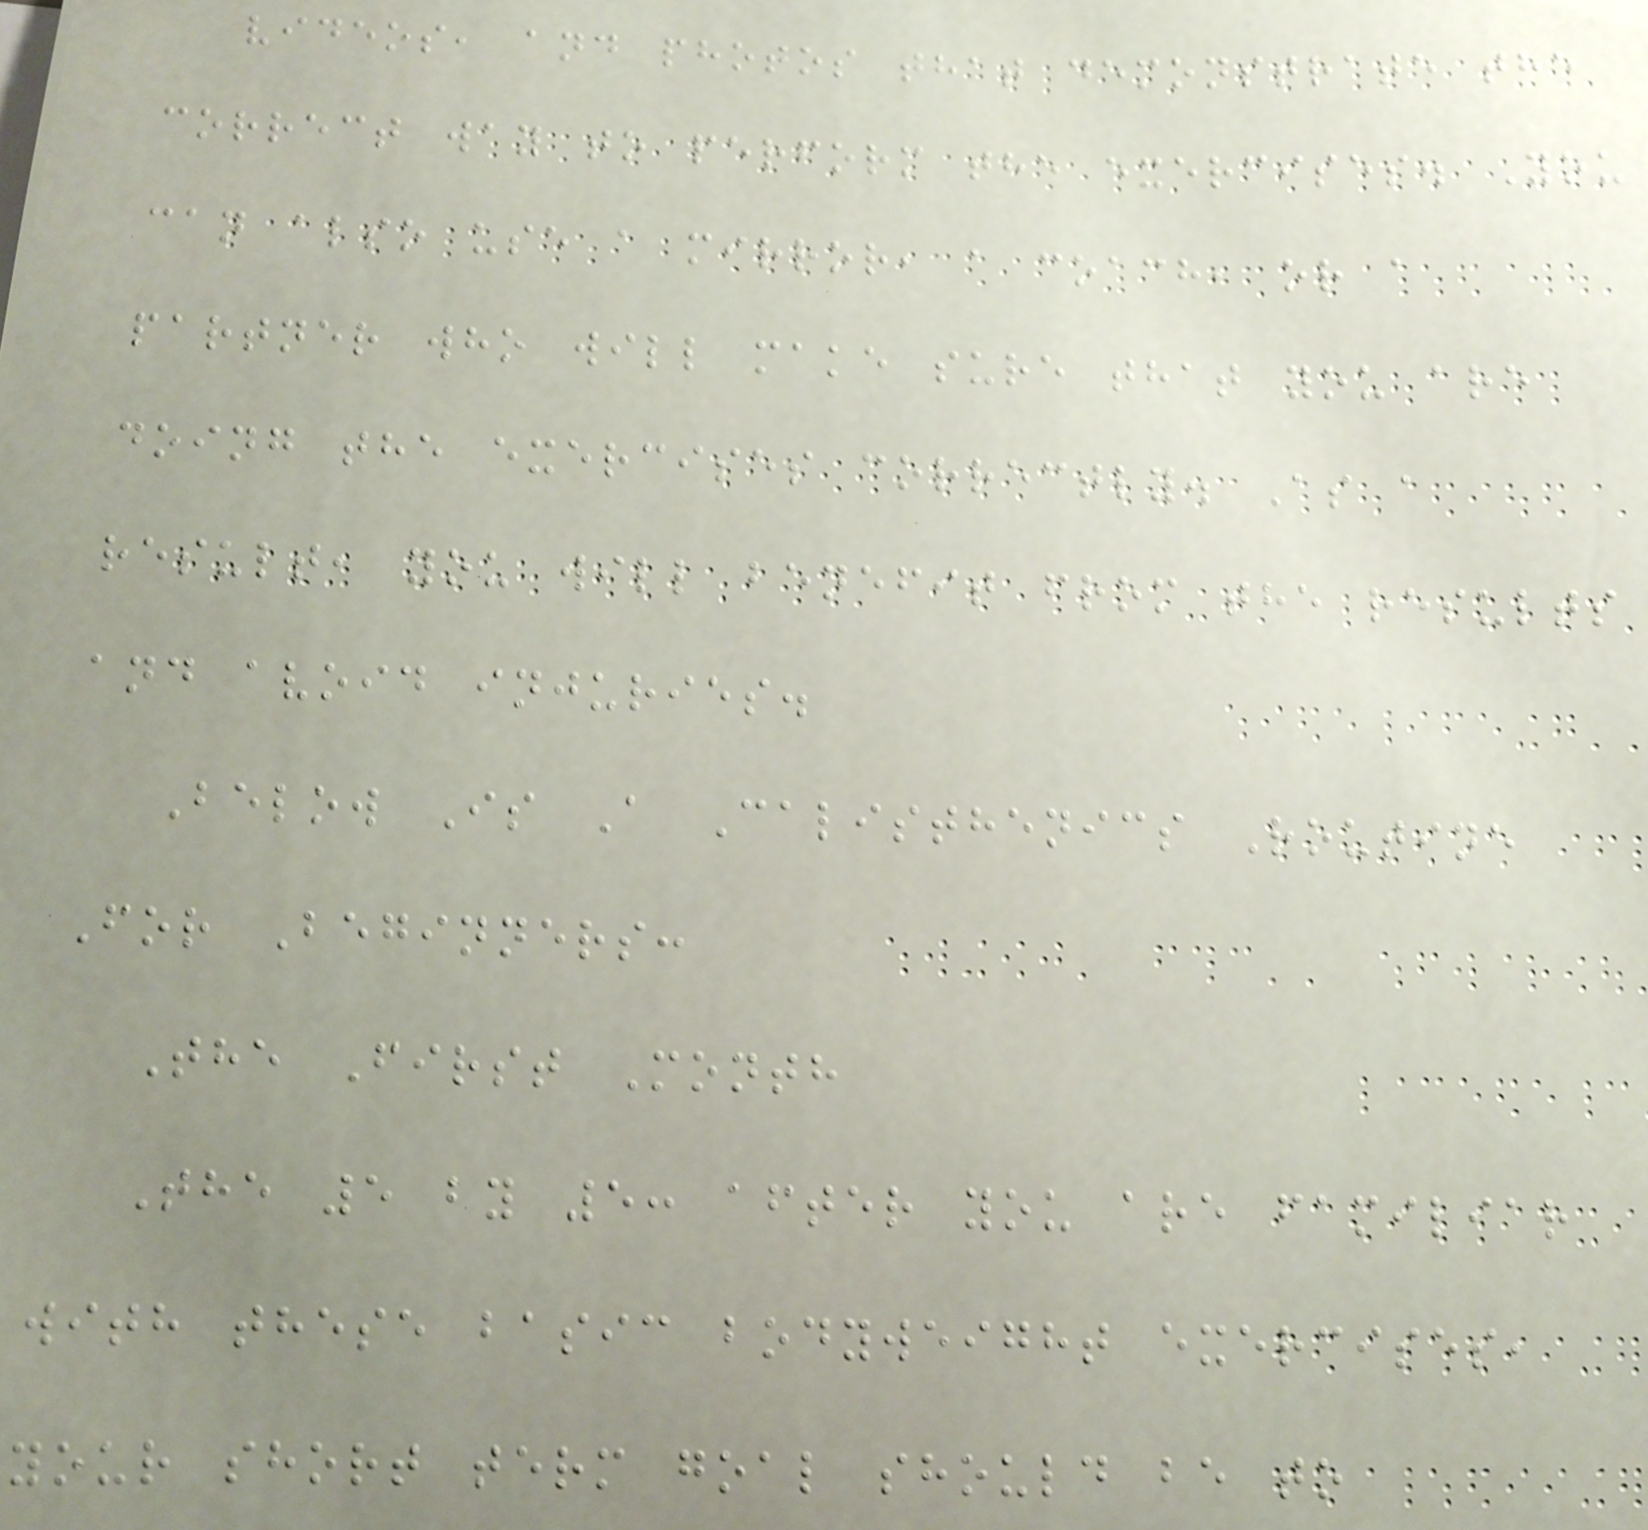videos, and photos that demonstrate the
correct way to perform the exercises. You
can also use a mirror, a coach, or a
partner who will make sure that you are
doing the exercises correctly. As a
result, you will benefit from the results
and avoid injuries.
Below Is A Calisthenics Routine
For Beginners:
The First Month
The 5 by 5: after you are familiar
with these basic bodyweight exercises,
your short term goal should be to
